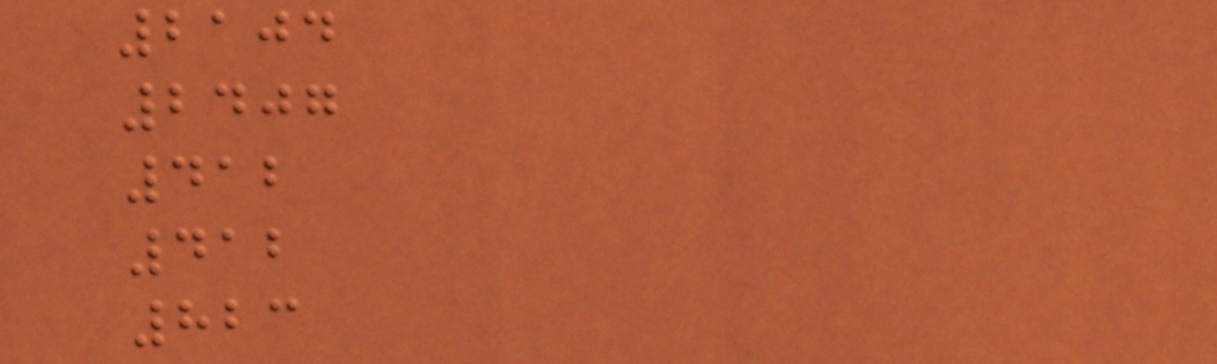2104
2407
412
412
823
